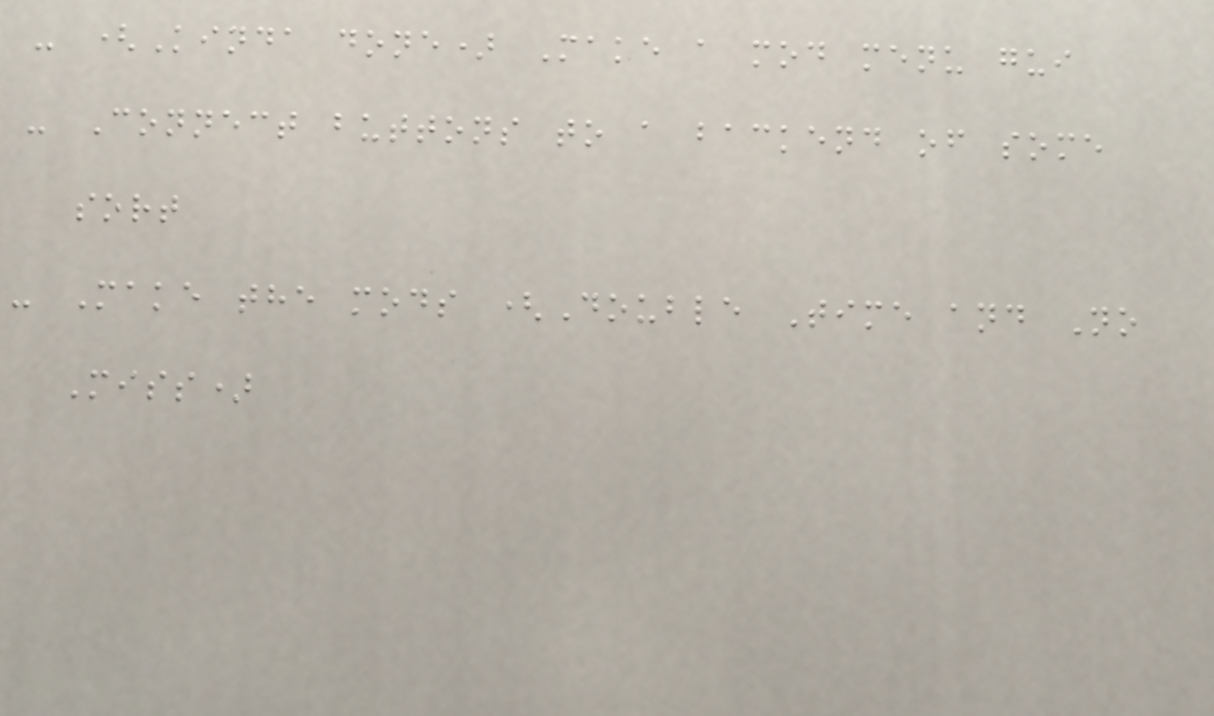- (Kinda done) Make a mod menu gui
- Connect buttons to a backend of some
sort
- Make the mods (Double Time and No
Miss)
